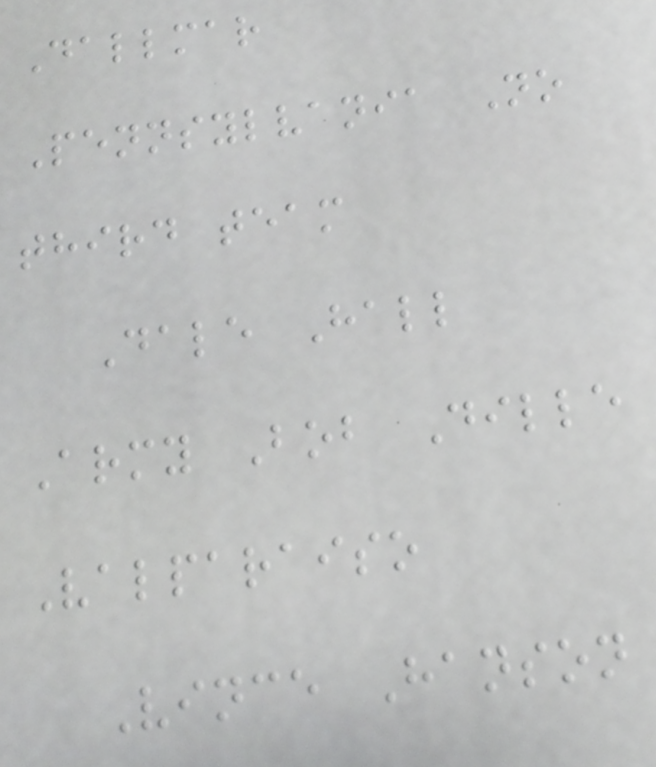Dallmar
Pennsylvania No
third team
Dale Hall
Army Bob Dille
Valparaiso
Vince Hanson
